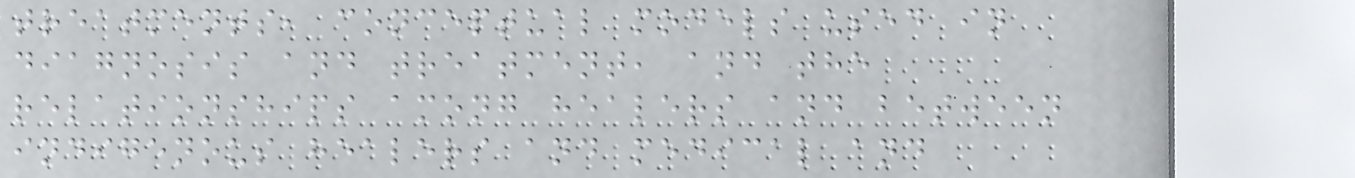treatments, conceptual models used in
diagnosis and treatment, and the
relationships among healers and between
indigenous healers and medical and
